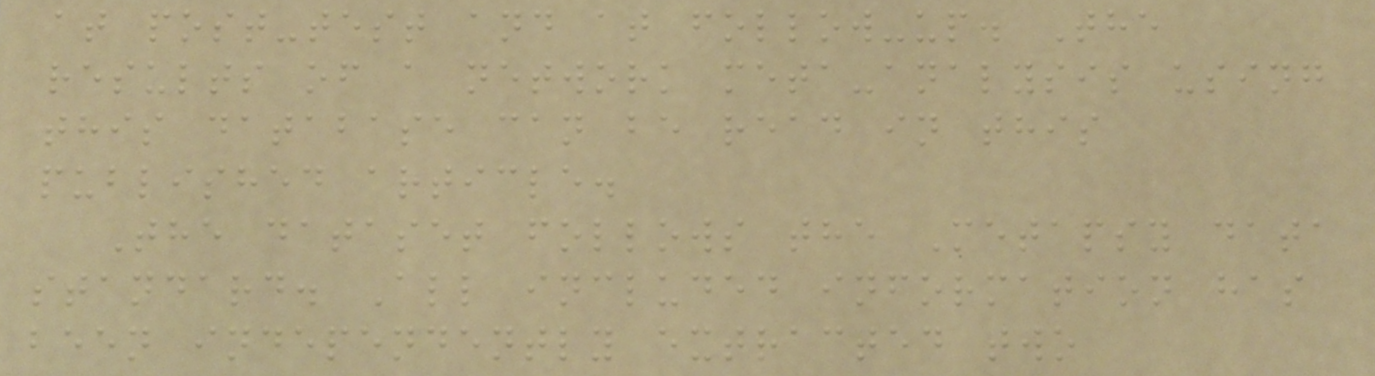at post-test and at follow-up. The
results of a network meta-analysis using
this database can be read in this
published article.
The dataset follows the Metapsy data
standard. All included information has
been independently extracted two
